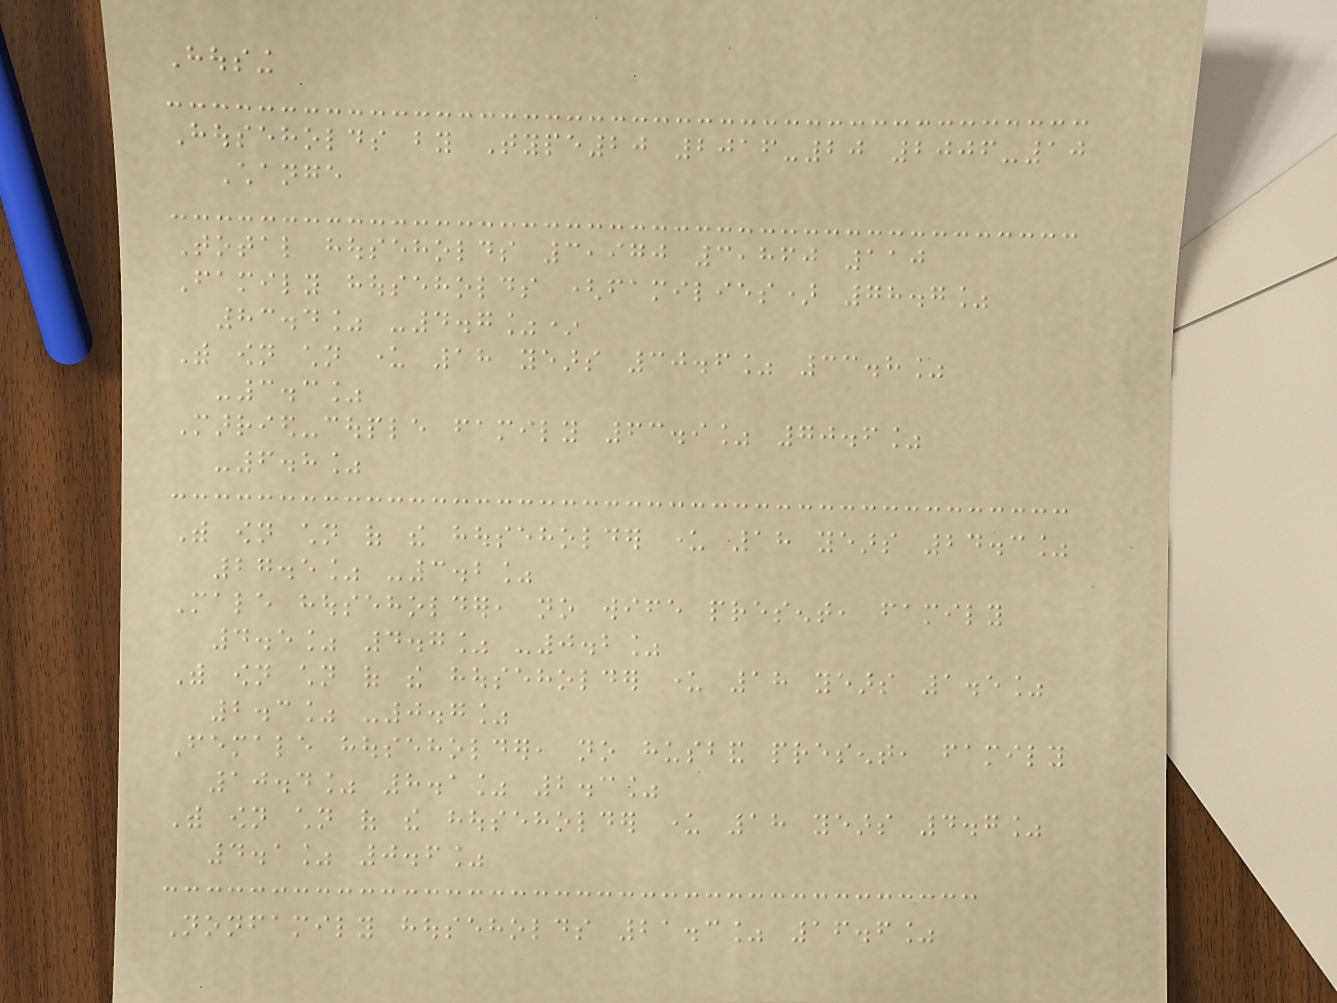Housing
Households by Type20 2016-20 2006-10
Change
Total households 3,970 3,860 110
Family households (families) 78.7%
83.4% -4.7%*
With own children under 18 years 30.6% 33.8%
-3.3%
Married-couple family 63.9% 70.6%
-6.8%
With own children of the householder under 18 years 24.3%
27.5% -3.2%
Male householder, no wife present, family
4.5% 4.7% -0.2%
With own children of the householder under 18 years 1.5%
2.3% -0.7%
Female householder, no husband present, family
10.4% 8.1% 2.3%
With own children of the householder under 18 years 4.7%
4.1% 0.6%
Nonfamily households 21.3% 16.6%
